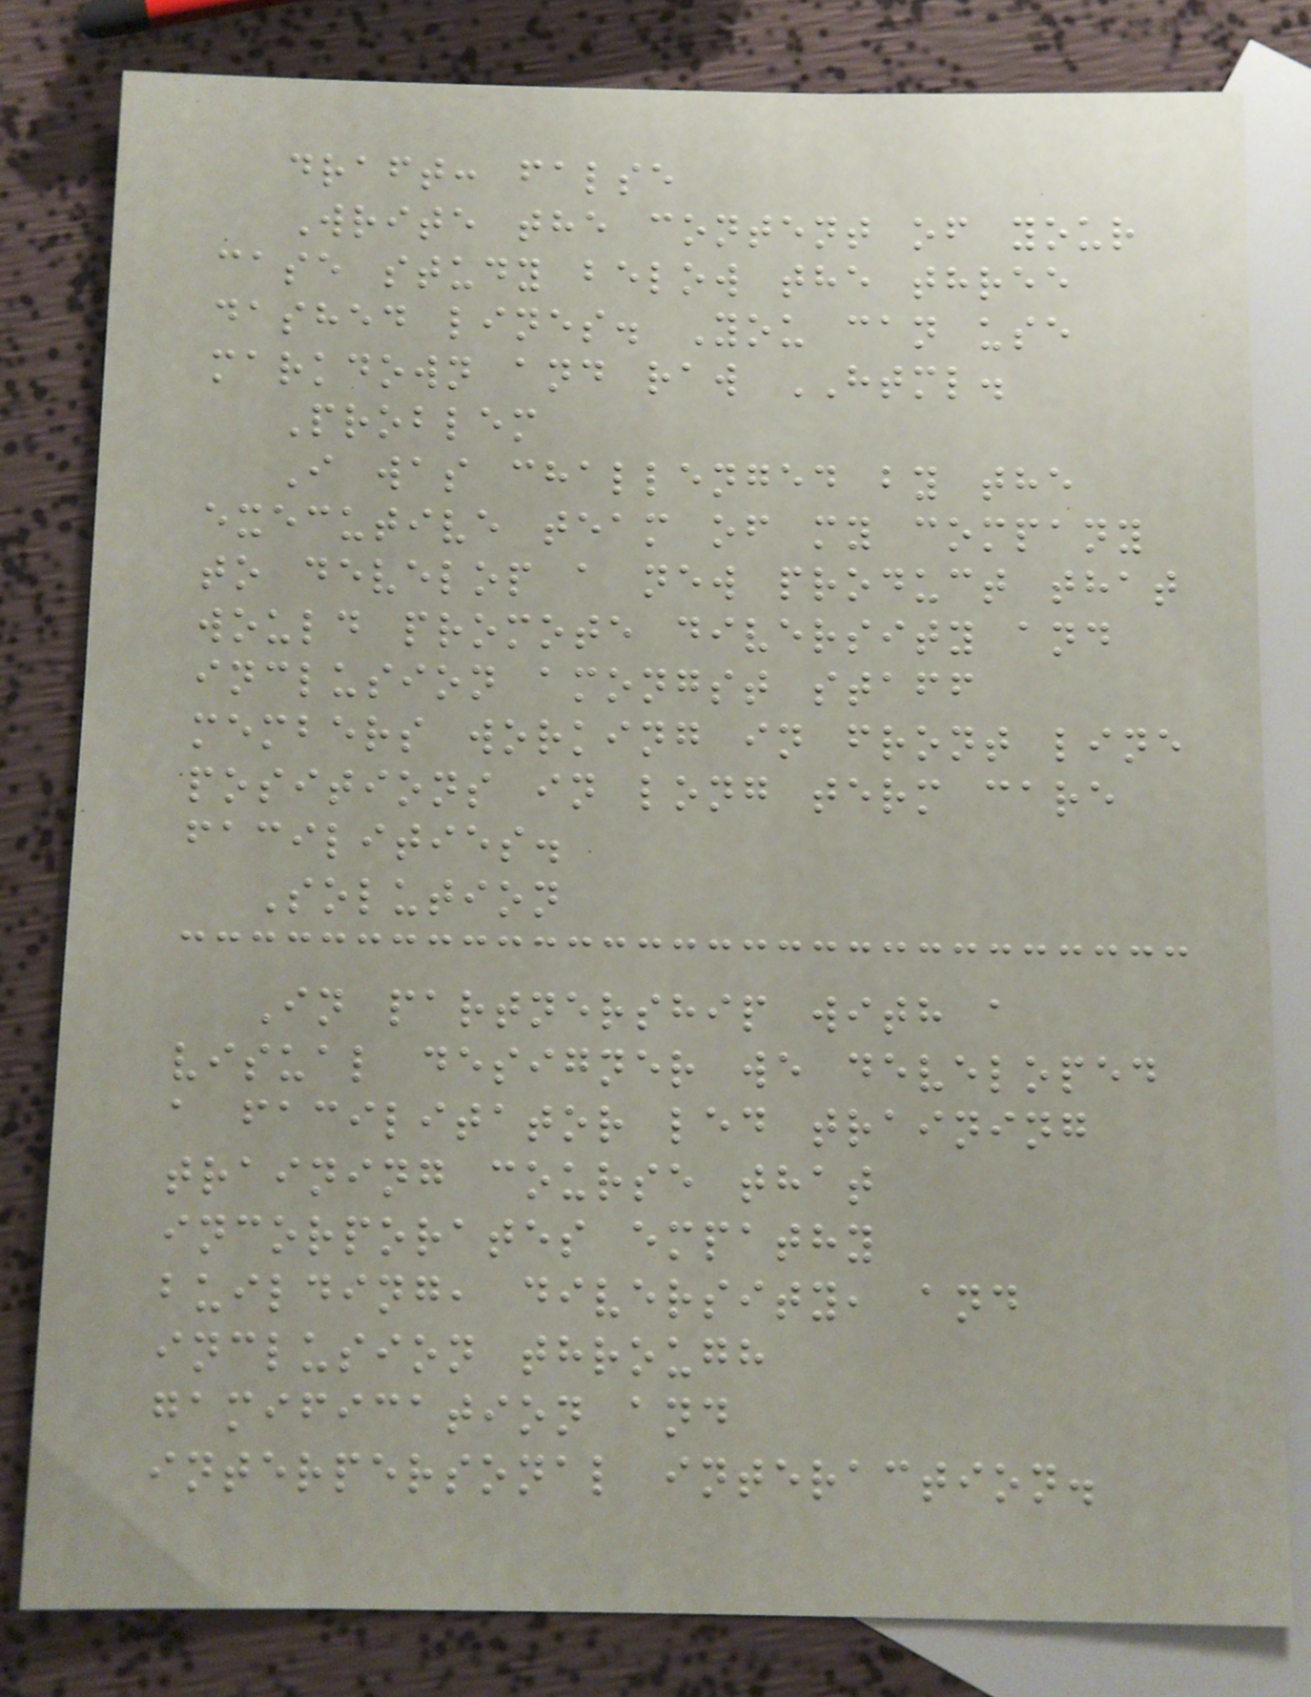draft: false
Write the content of your
case study below the three
dashed lines. You can use
markdown and raw HTML.
Problem
I was challenged by the
executive team of my company
to develop a new product that
would promote diversity and
inclusion amongst staff
members working in front line
positions in long term care
facilities.
Solution
In partnership with a
visual designer we developed
a facilitator led training
training course that
incorporates empathy
building, diversity, and
inclusion through
gamification and
interpersonal interaction.
